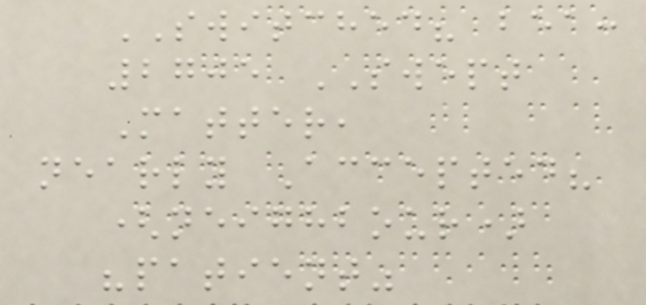SWITCHED? bea:
2705 SWEPT
Matter,
nearly Accepted?
(neighbour)
"patient"
